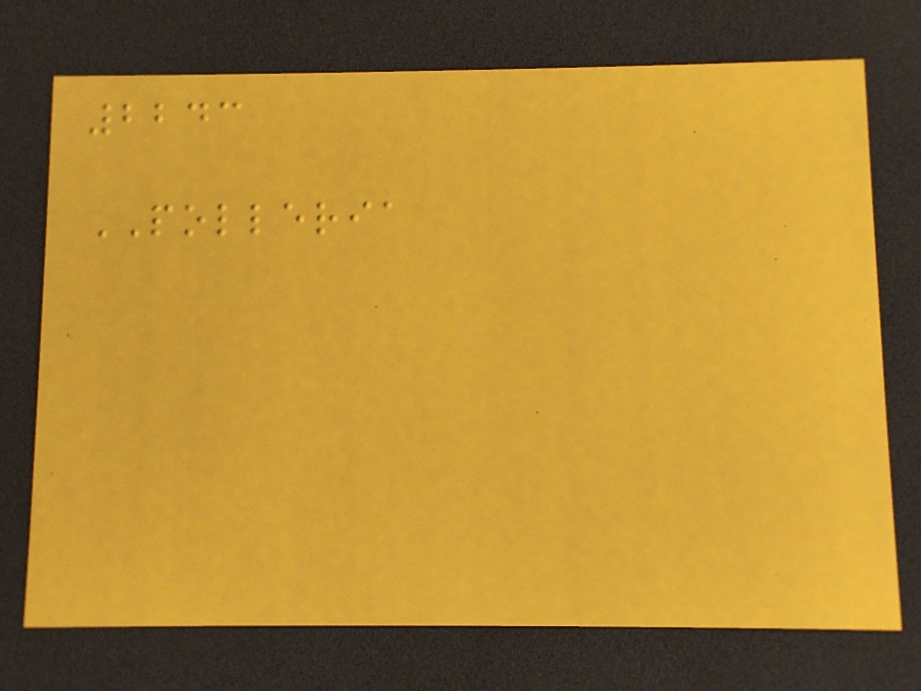2243
POLLERIA
